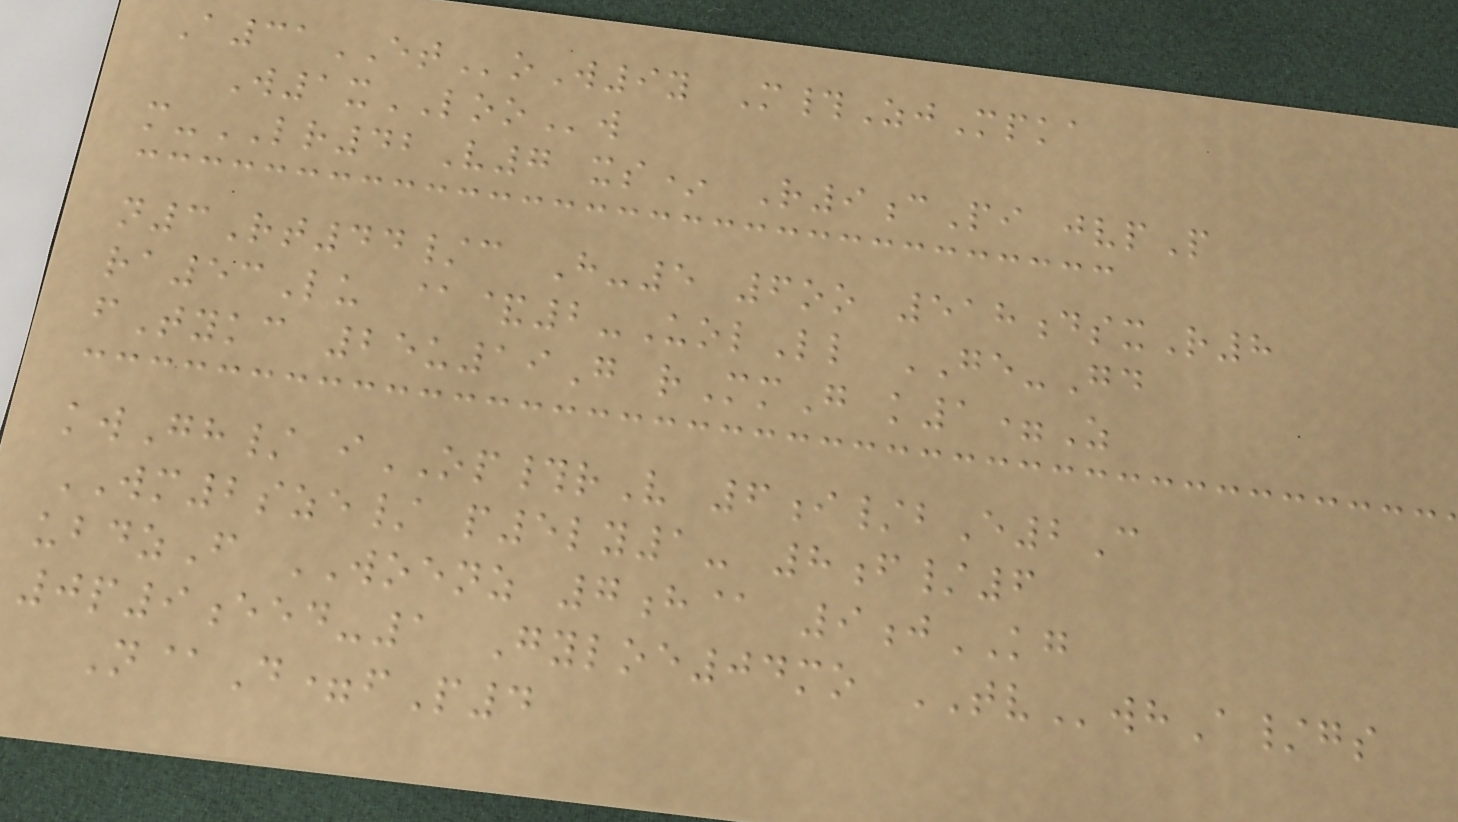A31EToW9y M#ZjMpka
W1xLOOw
m-LR42V7 xs* R9cPi jvpP
n3Rt44/c H-5 6oo 518dsxR8
ra53Lu @&2-UolLl GE-Gd
fTykc 25u19G rMmG k1=Z
kwGh/ iOP#rV 6i/bE2C
WM2sze/ p5ly1- 8f/6
ubdzF WOENZ 7h@ 9jKG
0p9eed-1 Gyloe04mo TVwhA/gs
N@D=fP4
